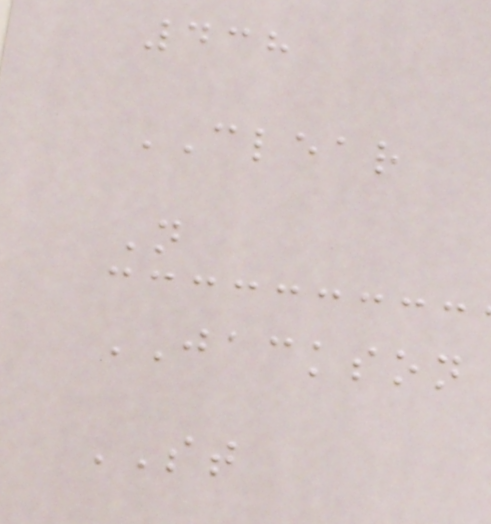438
CLEAR
N
JACKSON
ST
